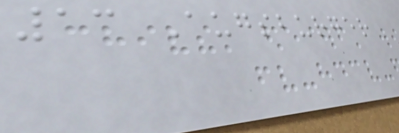13 Augsburger
